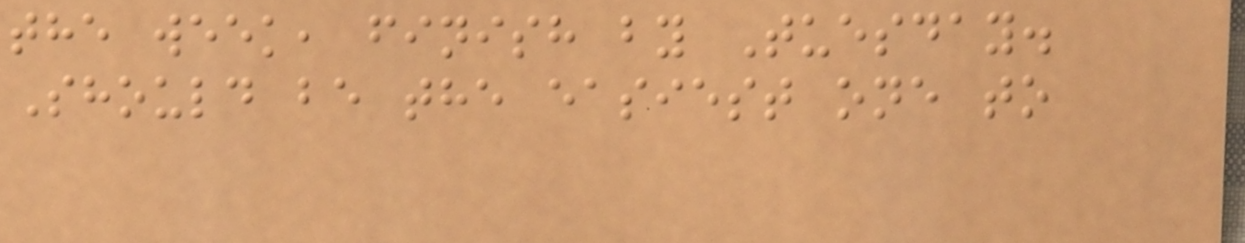the week, finish by Tuesday.
Should be the easiest one to
